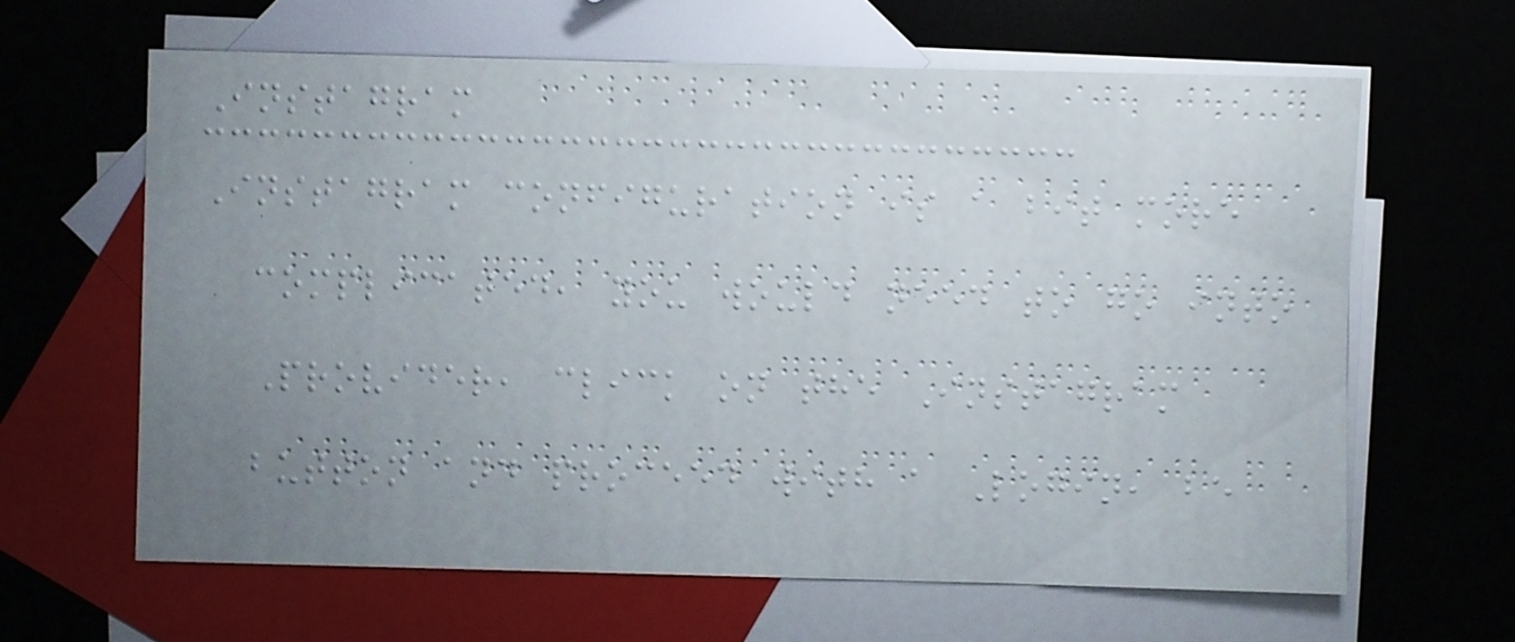Instagram
Instagram configuration is a bit more
complicated, you would need to go into
Provider, click on the Instagram
button and proceed with a Login, be
